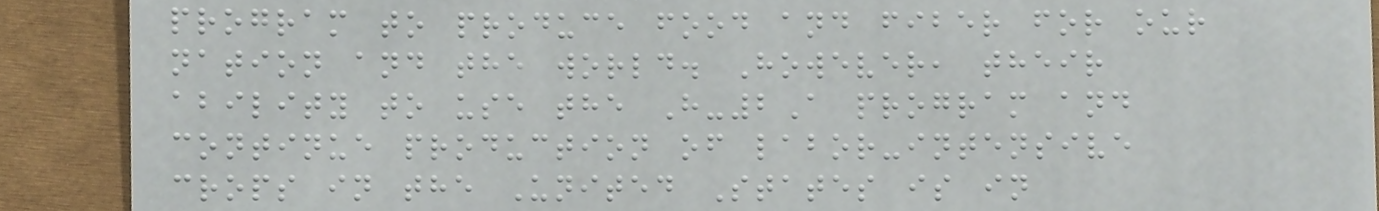program to produce food and fiber for our
nation and the world. However, their
ability to use the H-2A program and
continue production of labor-intensive
crops in the United States is in
